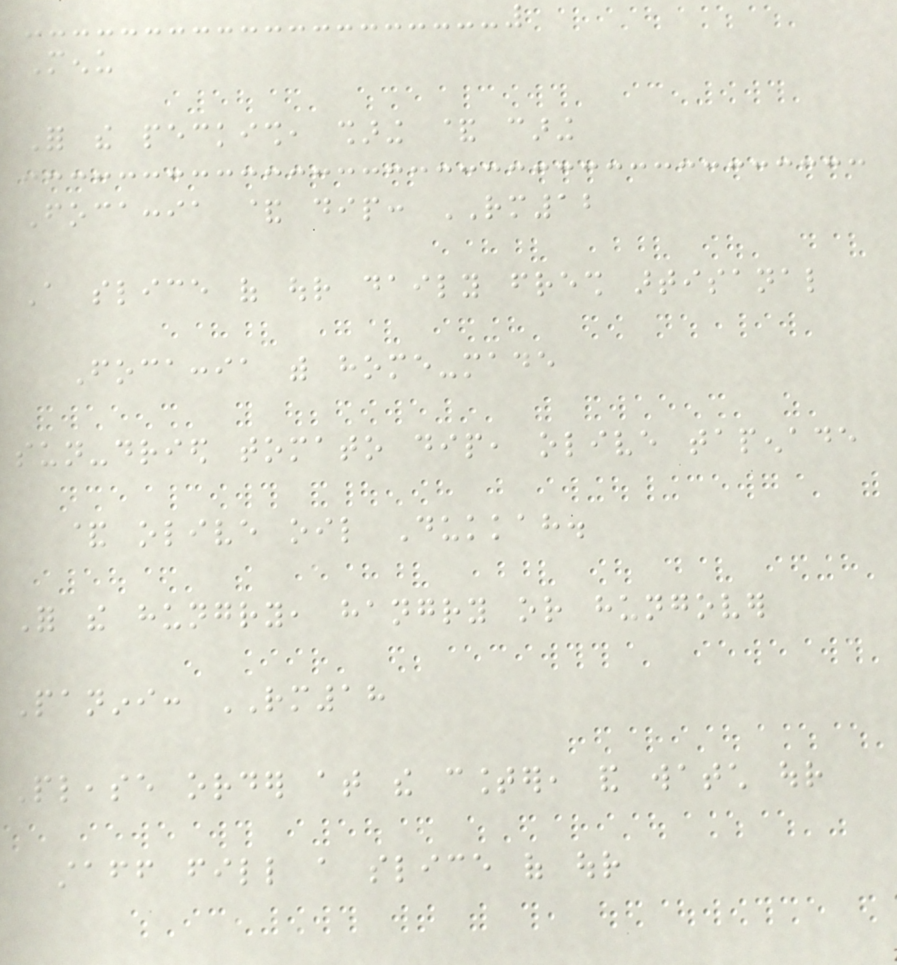Menu
For the peckish, sharing & caring
Focaccia & dip: RM12
A slice of our daily fresh artisanal
Focaccia with home-made
sun-dried tomato dip, olive tapenade
& olive oil Dukkah.
For the hungry, hangry or hungover
Panini: RM18
Please order at the counter, and watch our
staff fill a slice of our
